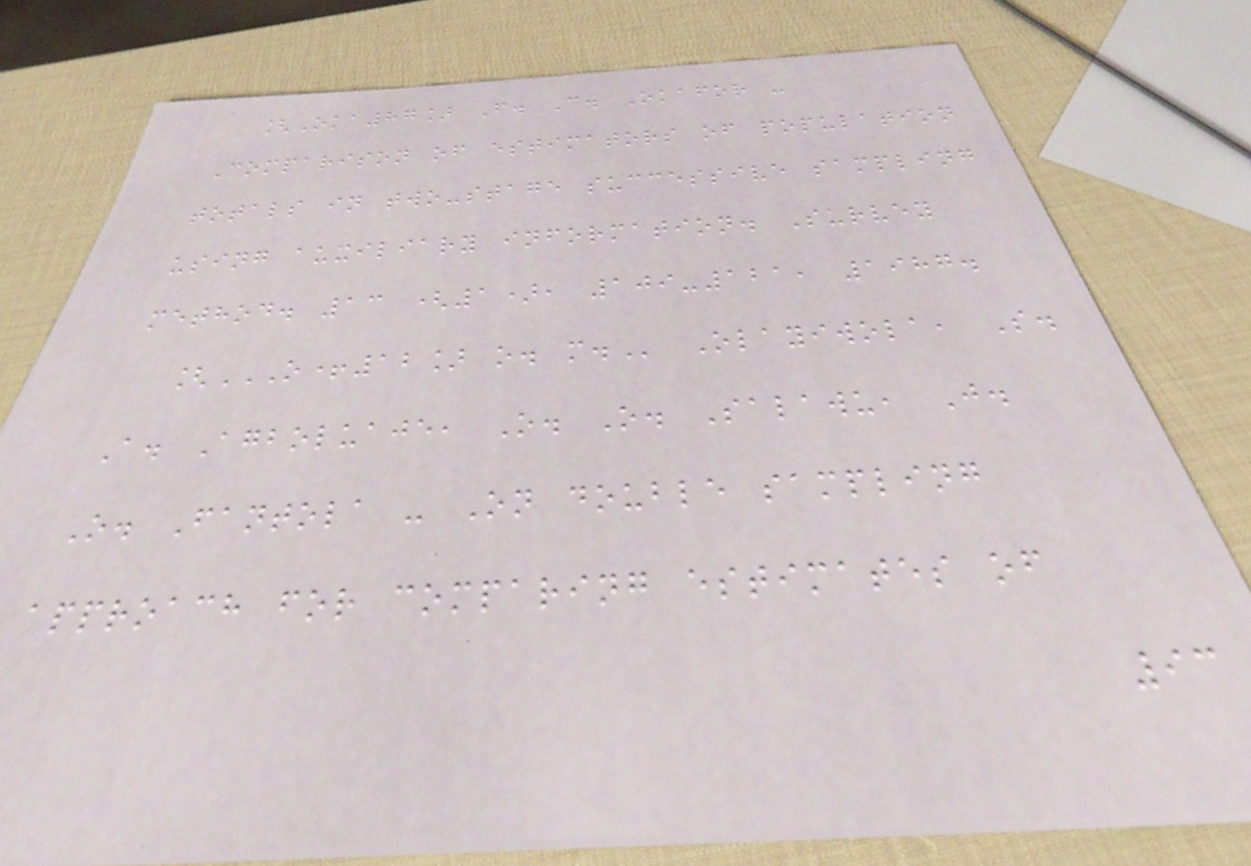[Oka87] F. C. Okafor -
Comparison of estimators of population
totals in two-stage successive sampling
using auxiliary information. Survey
method. 13 (1), 109-121, 1987.
[O+12] O. M. Olayiwola, S.
A. Agboluaje, O. O. Salawu, J.
O. Fantola - On double sampling
approach for comparing estimates of
93
